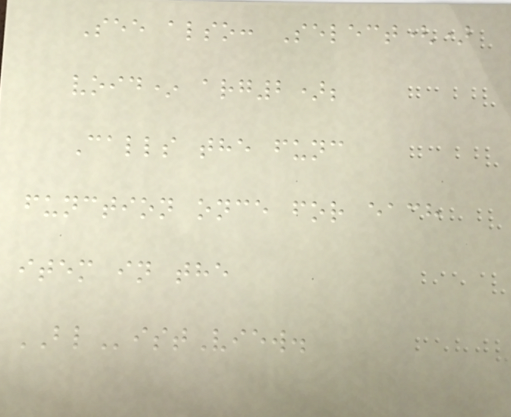See also: Select()
void* arg2);
Calls the func
function once for each
item in the
BListView.
